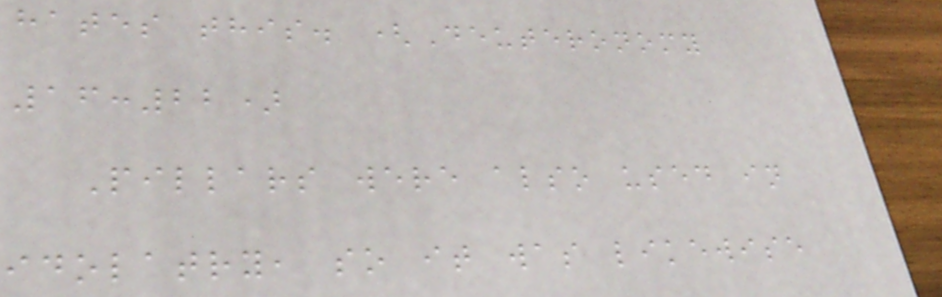hates this. (Deuteronomy
16:22)
Pillars were also used in
idolatry, so it was likewise
